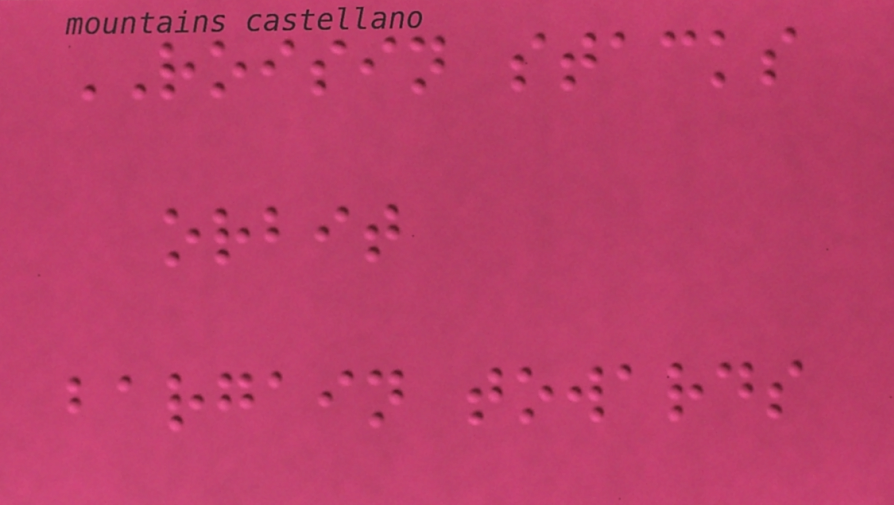ROISIN stacks
orbit
bargain towards
